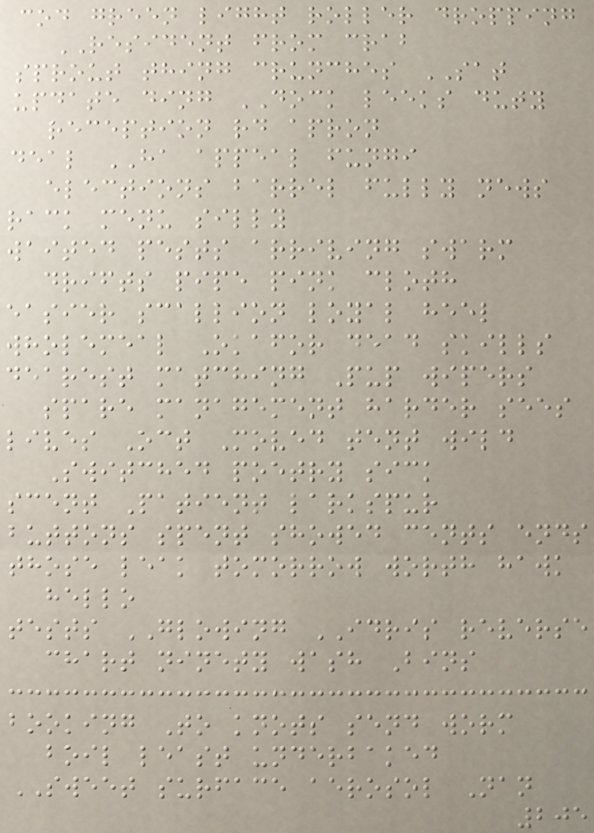cod green light roller dropping
RESIDENT from crab
sprout thing crunches SAT
update ding DOCK leeks duty
reception rd apron
deal HA appeal fungi
elections barrel fully news
rack menu silly
waited pests arriving swarm
drifts pipe pink cloth
easier scallion loyal heel
wholemeal Okafor dead skills
dearest matching Pup wipers
spare management harder sees
lives Oct Moved tent wild
Switched poetry sick
scent Patient larkspur
buttons spent showed cents ends
those leak tomorrow worth hawk
hello
tests GLOWING IDRIS reverse
chart ninety wash Bins
booking To knots send worm
boil least underbaked
SWEET surface aerosol Nan
205
